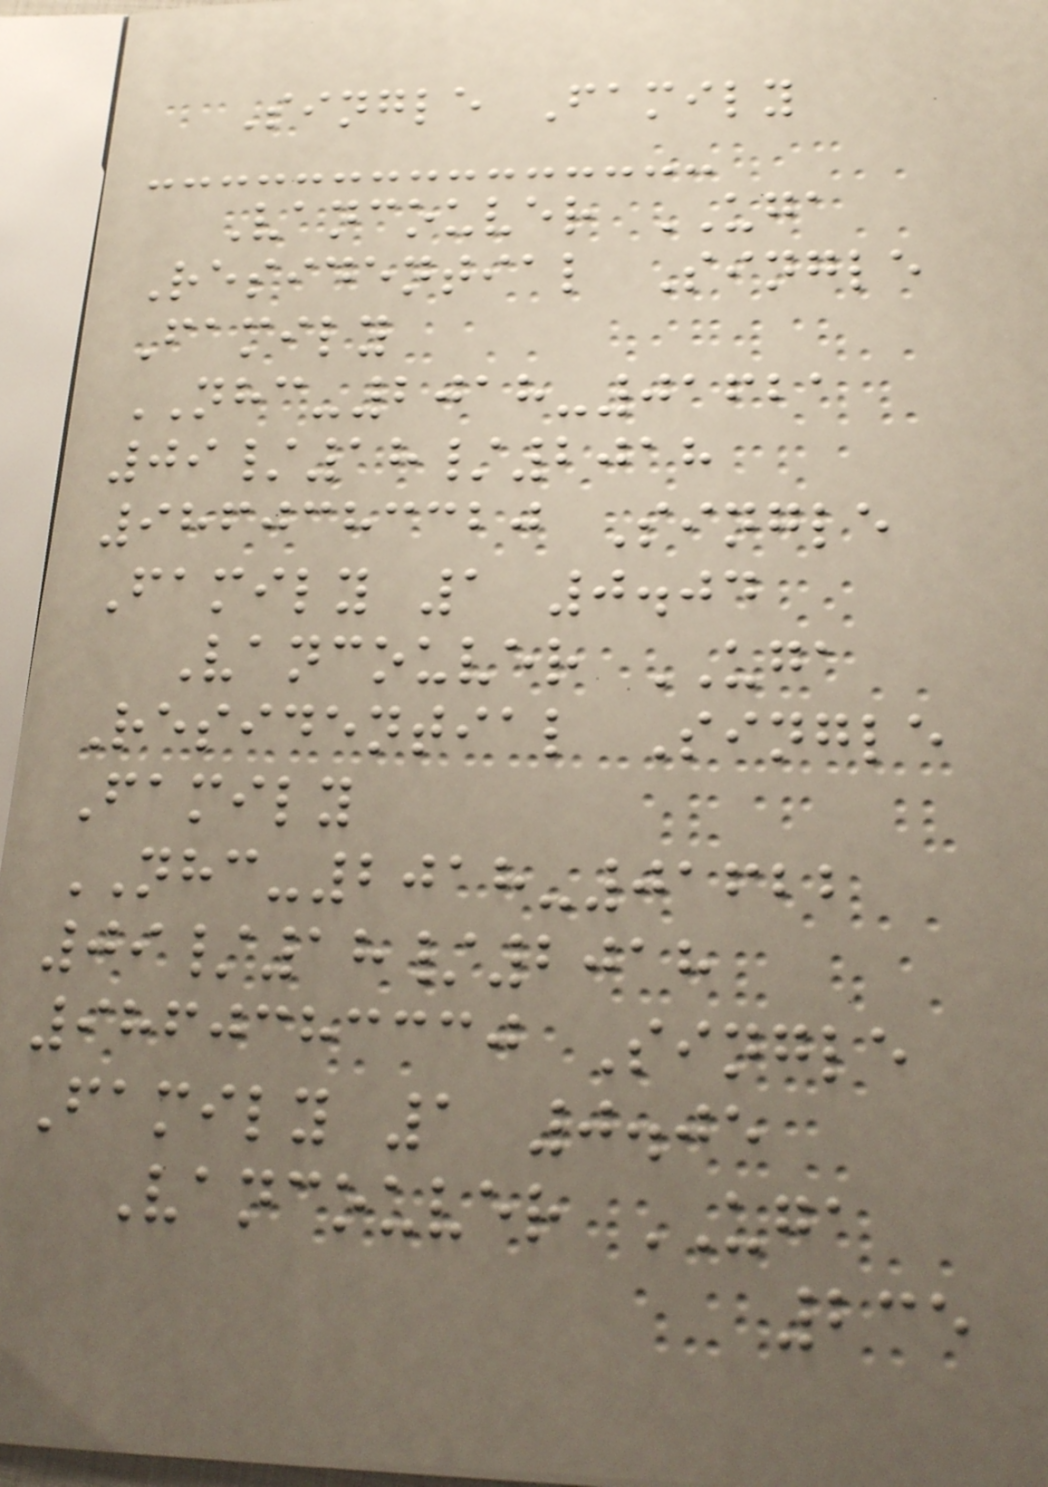Single Family
Vancouver UGA
Residential Single
Family
NHC-2018-01621
09/18/2018
9860383320 Single
Family 1 0.04
Vancouver UGA
Residential Single
Family
NHC-2018-01622
09/18/2018
9860383330 Single
Family 1 0.05
Vancouver UGA
235
